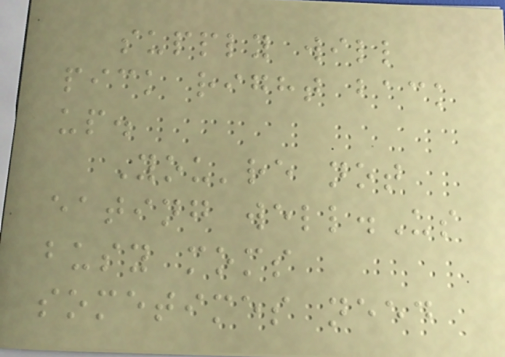supply will
pick right back
up.
You're not
eating well.Us
busy moms
sometimes need
